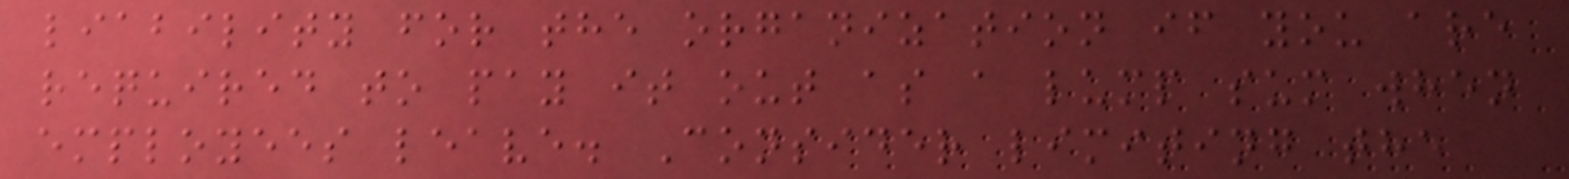liability for the organization if you are
required to pay it out as a lump sum when
employees leave. Consider limiting the
